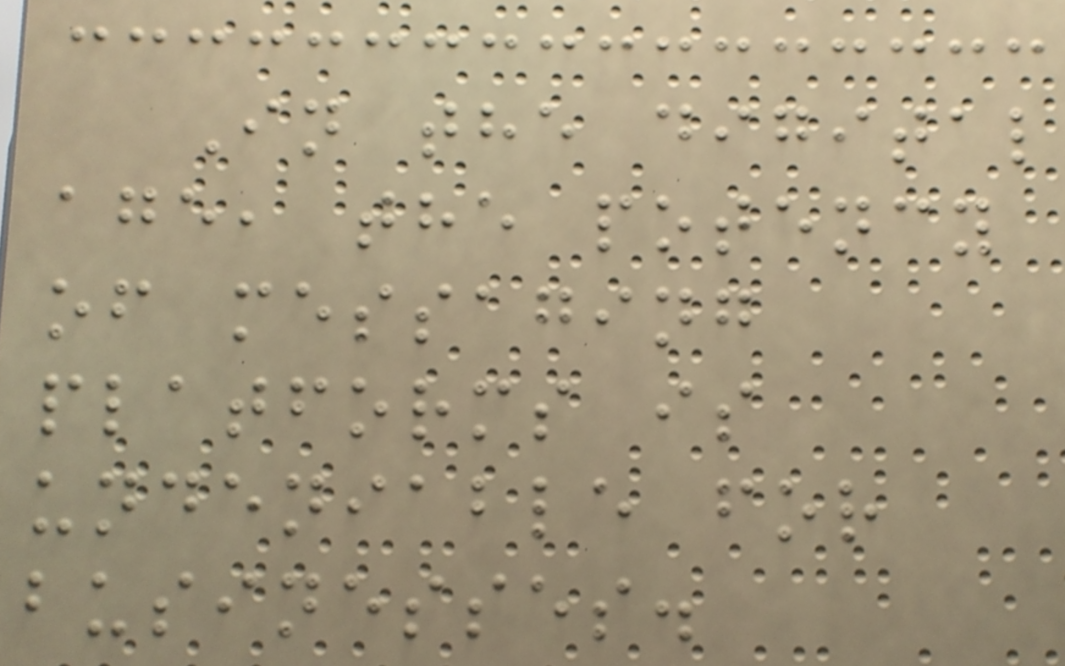In the digital
age, the potency
of messaging
platforms is
undeniable for
businesses.
